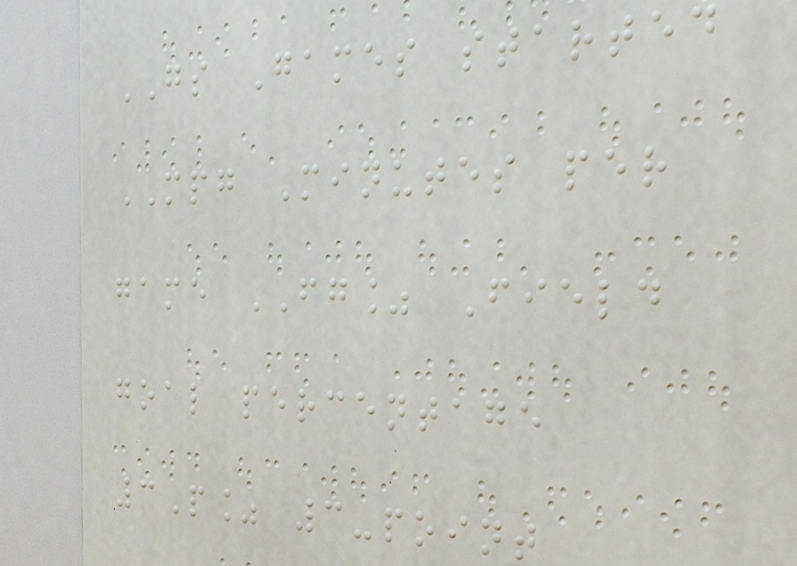GS Games started
MPG Minutes per
game FG% Field
goal percentage
3P% 3-point
